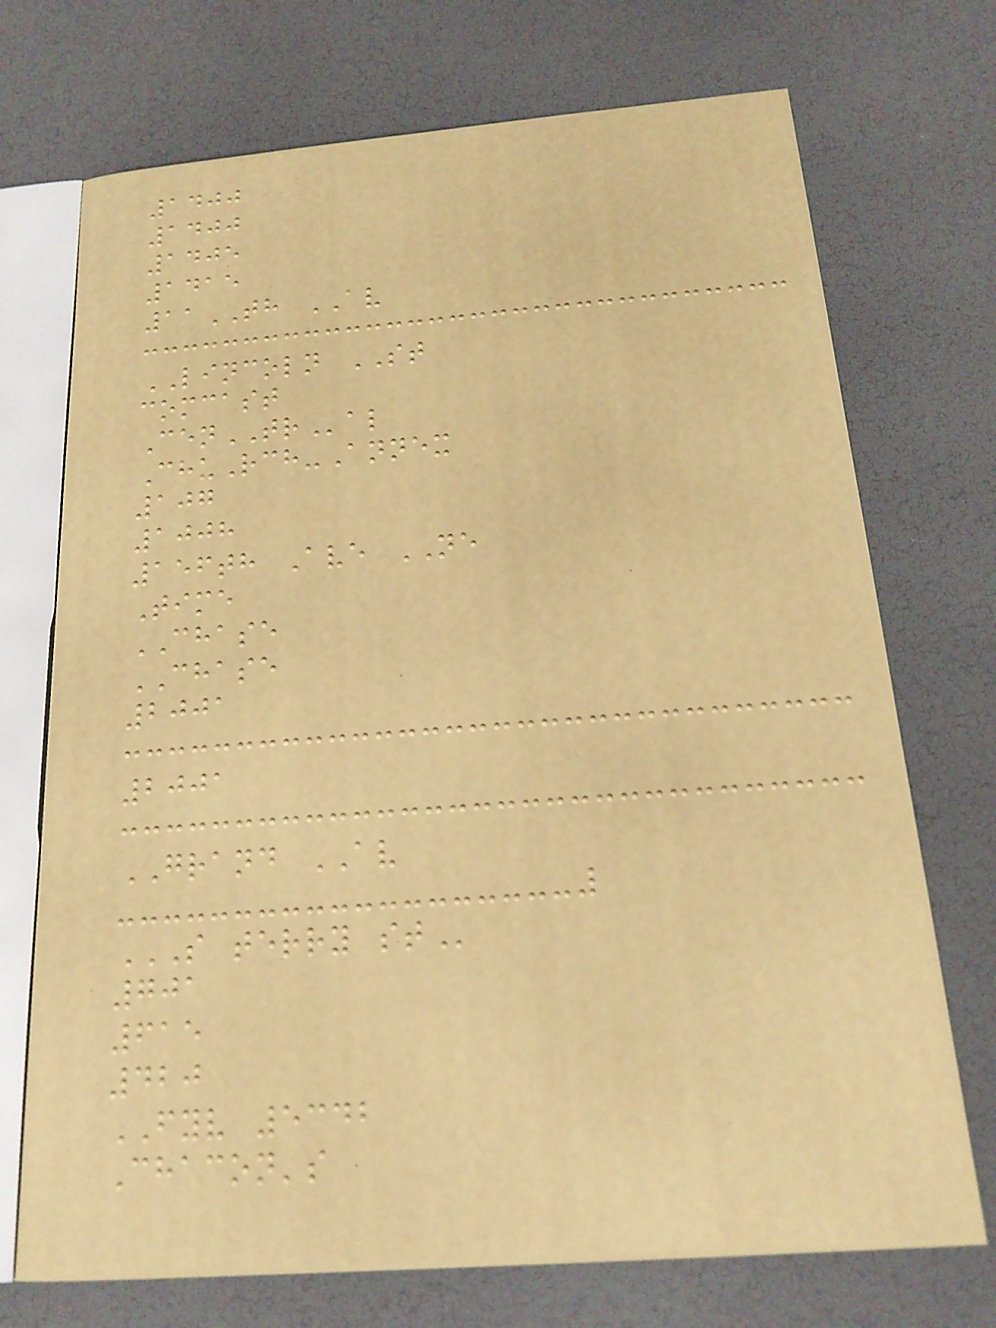1400
1400
1405
1415
11TH AV
LINCOLN ST
comcast
CenTRal
ChuRch-Annex
107
1008
156th Ave NE
Time
CHASE
CHASE
2001
2001
GRAND AV
S TERRY ST
701
615
420
FYV 5342
Chacon's
